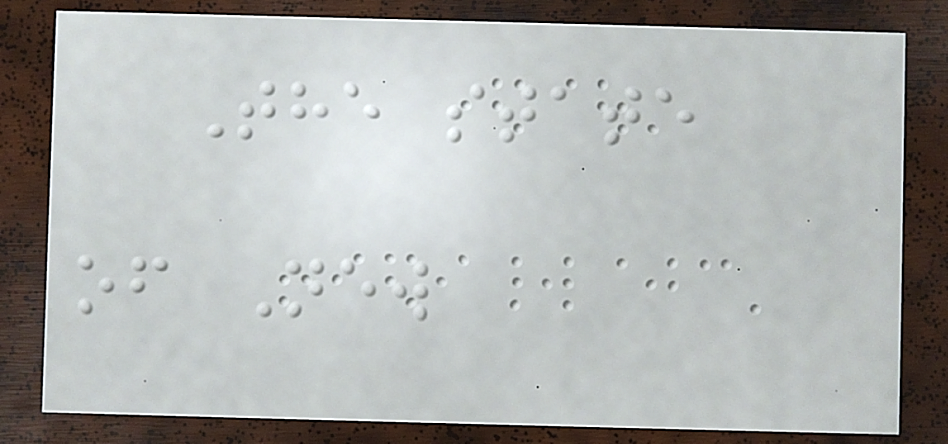The state
of New
